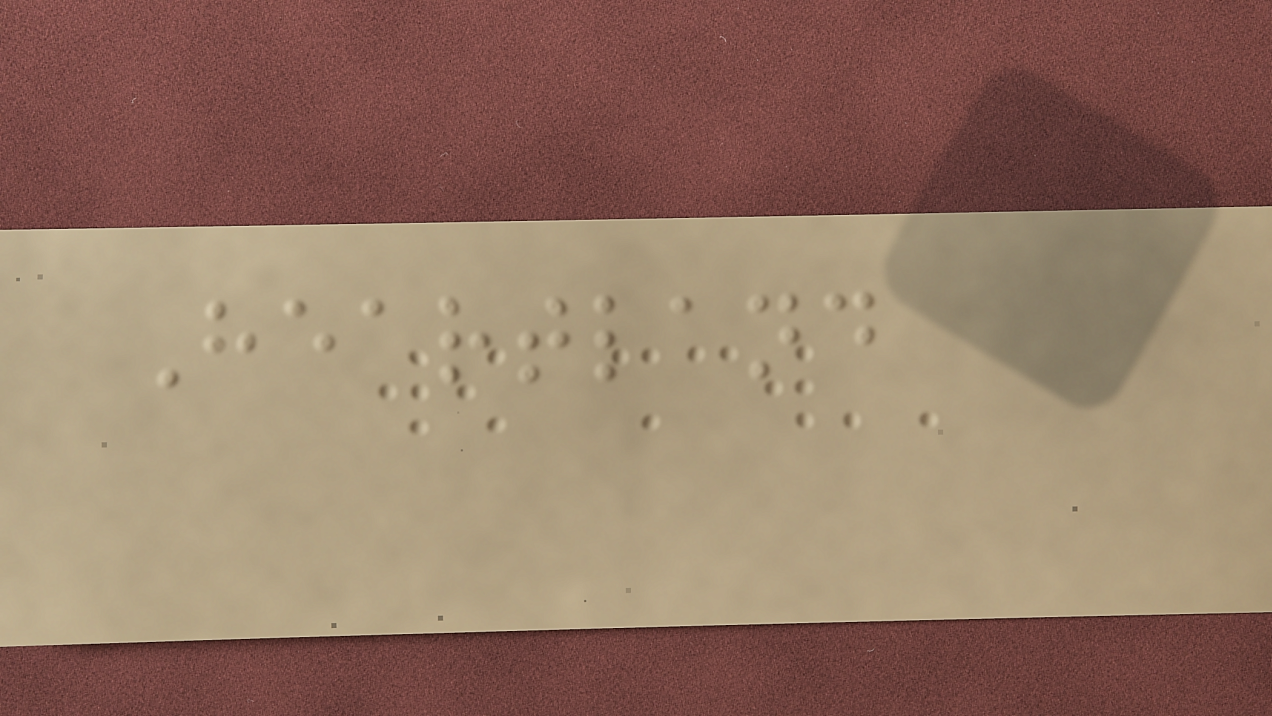Heartland
